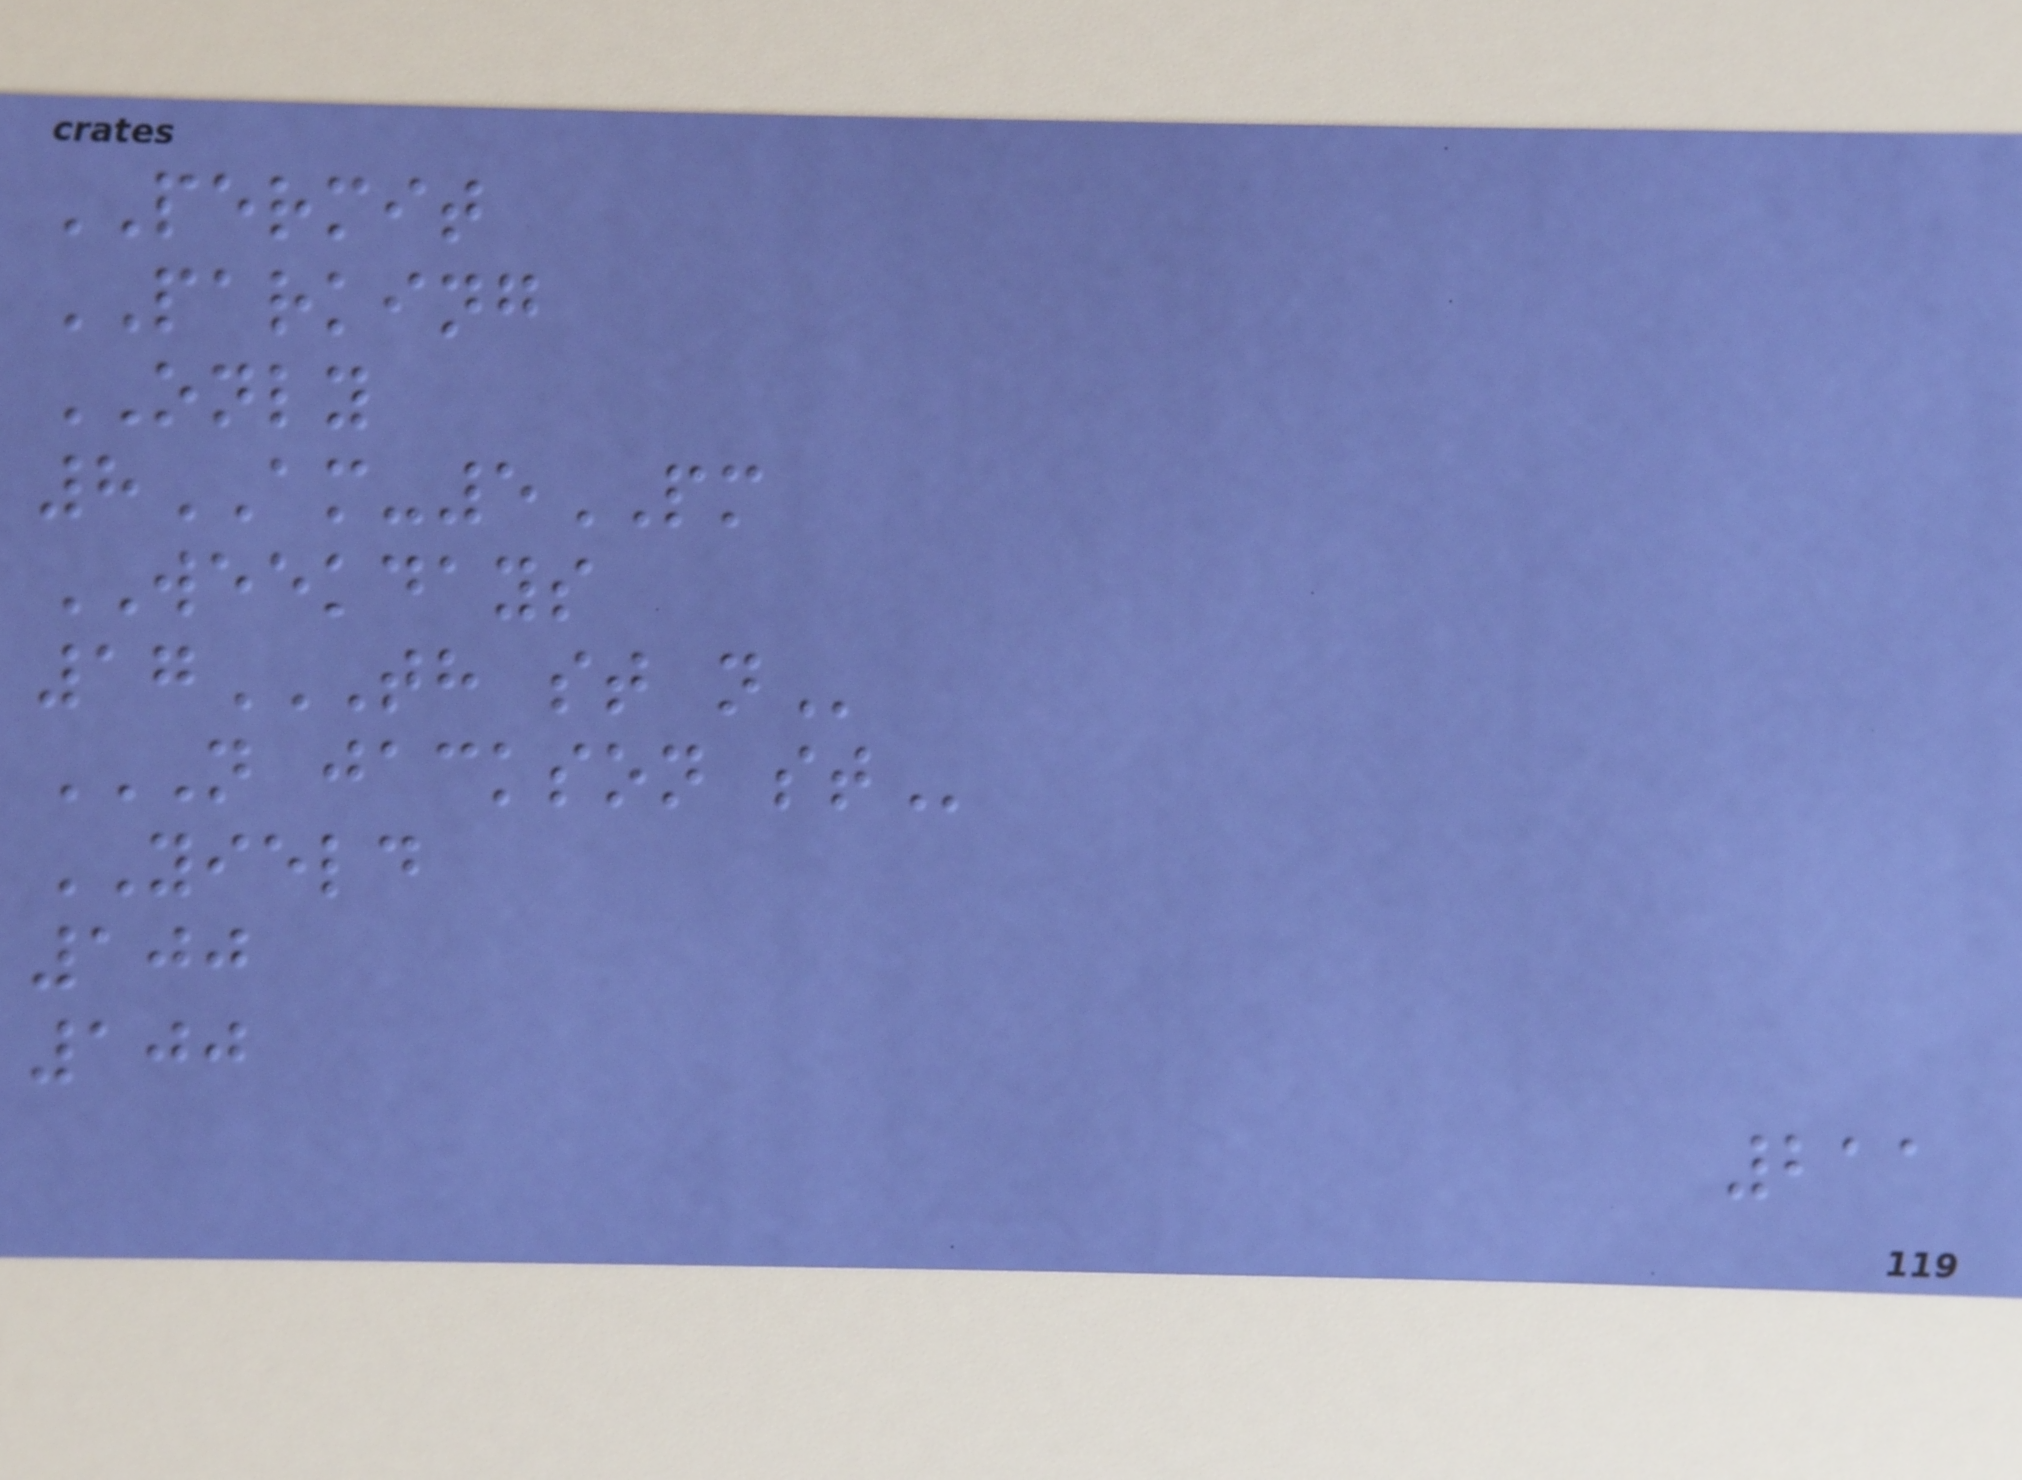PERMIT
PARKING
ONLY
8AM-5PM
WEEKDAYS
17TH ST N
N JACKSON ST
YIELD
100
100
211
